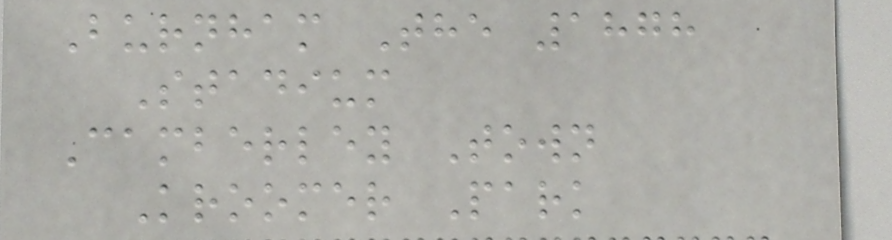Burnham The 1878
Stadium
Camberley Town
Kroomer Park
